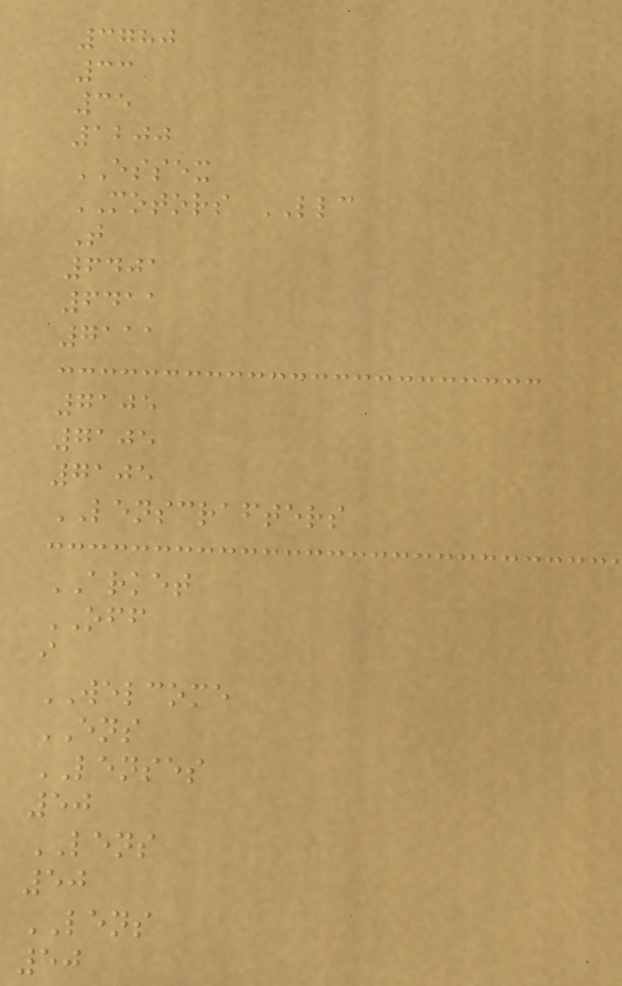3780
33
35
1200
ESSEX
MOTORS LLC
T
6401
6411
7111
7105
7105
7105
LENSCRAFTERS
ARKET
OFF
i
WELCOME
ENS
LENSES
50
LENS
50
LENS
50
